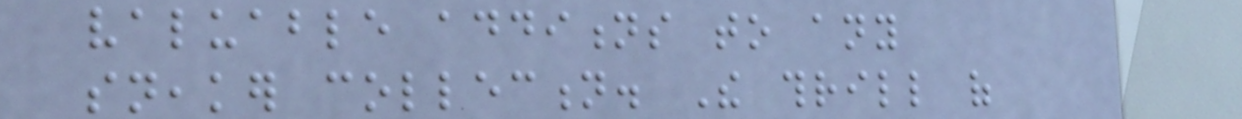valuable additions to any
sneaker collection. The thrill of
